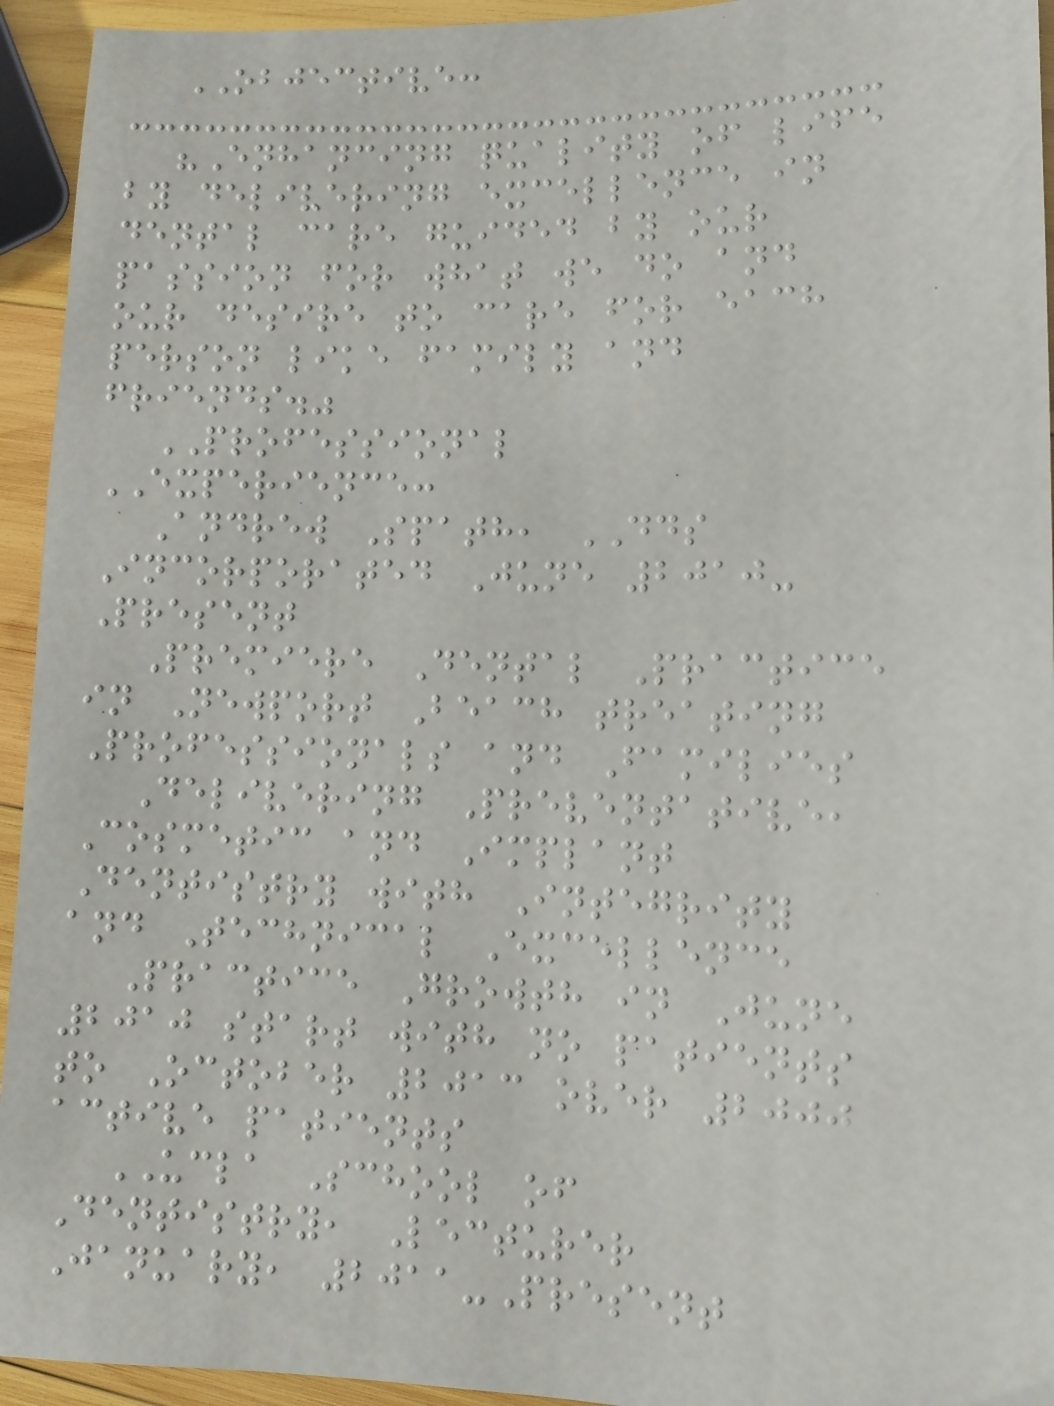OBJECTIVE:
"Enhancing quality of life
by delivering excellence in
dental care guided by our
passion for what we do and
our desire to care for each
person like family and
friends."
PROFESSIONAL
EXPERIENCE:
Andrew Spath, DDS
Incorporated June 2010-
Present
Premiere Dental Practice
in Newport Beach treating
Professionals and Families
Delivering Preventative,
Cosmetic and Implant
Dentistry with Integrity
and Technical Excellence
Practice Growth in June
2010 start with no patients
to October 2013 over 2000
active patients
UCLA School of
Dentistry, Lecturer
January, 2011-Present
